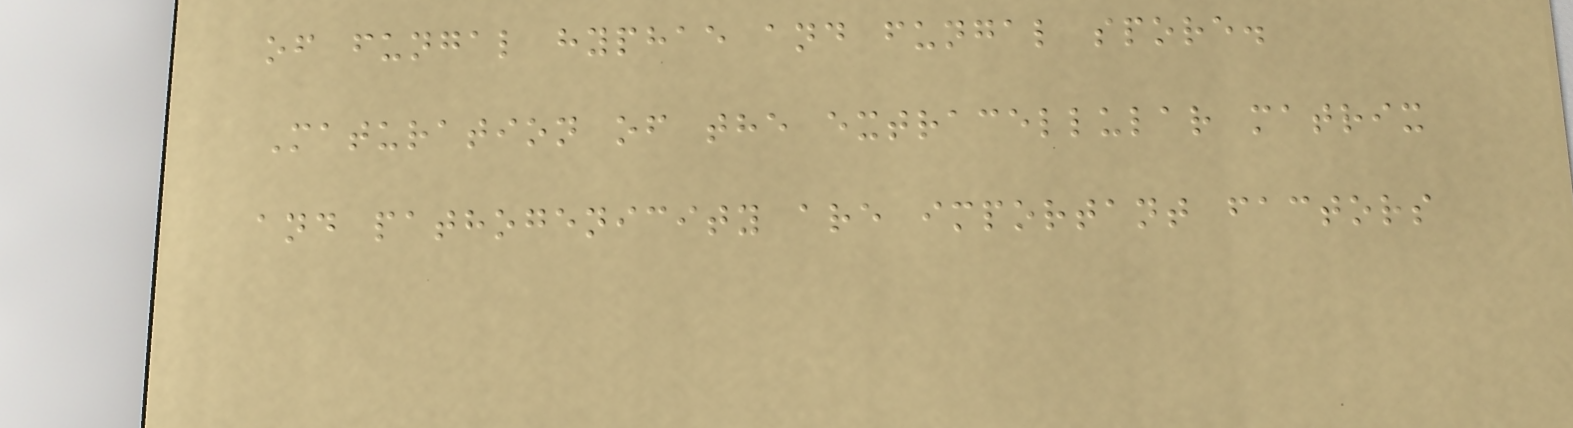of fungal hyphae and fungal spore.
Maturation of the extracellular matrix
and pathogenicity are important factors
